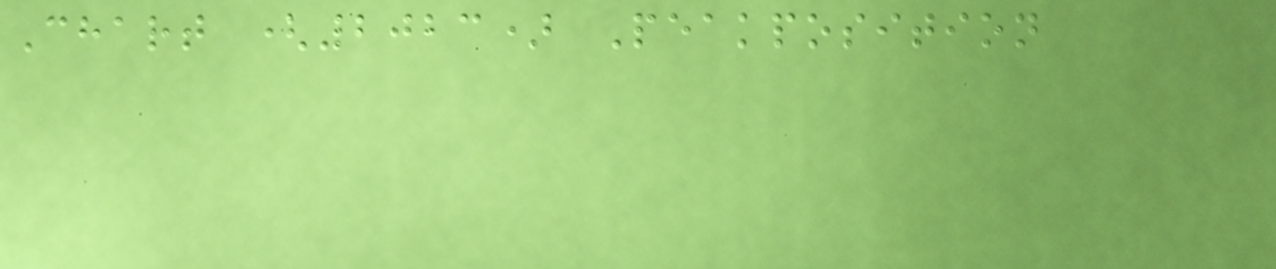Chart (2023) Peakposition
